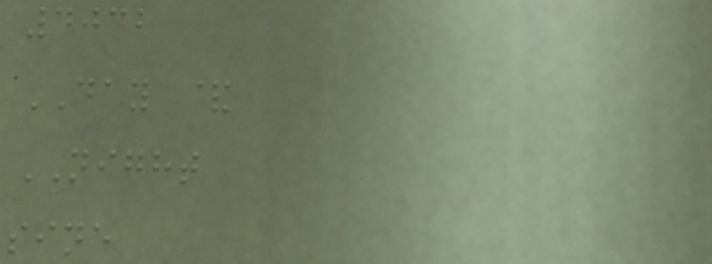4032
DAY &
NIGHT
sine
